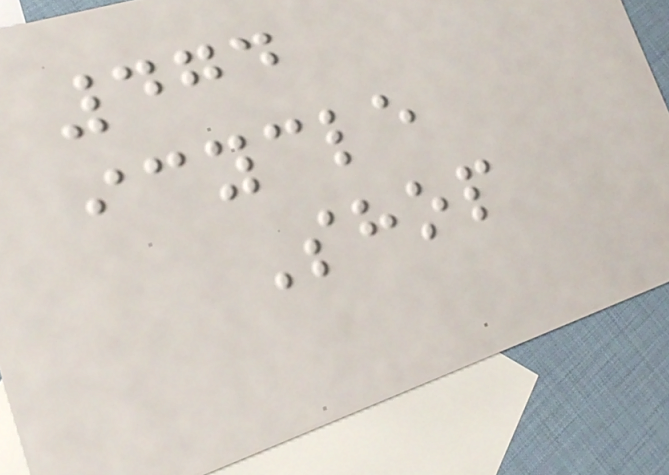474
icycle
Shop
